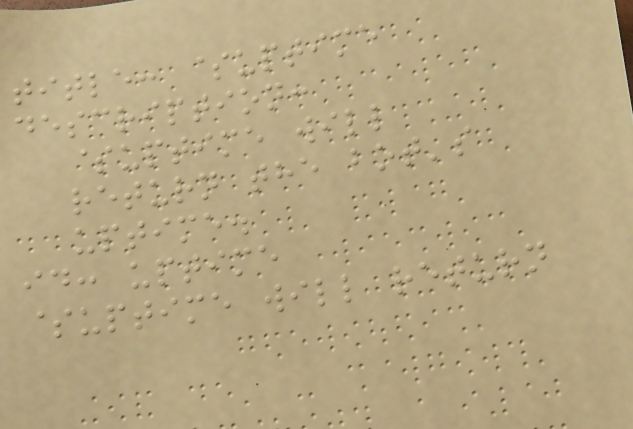title: $uptime
description:
$uptime will
return the bot's
uptime.
id: uptime
$uptime will return
